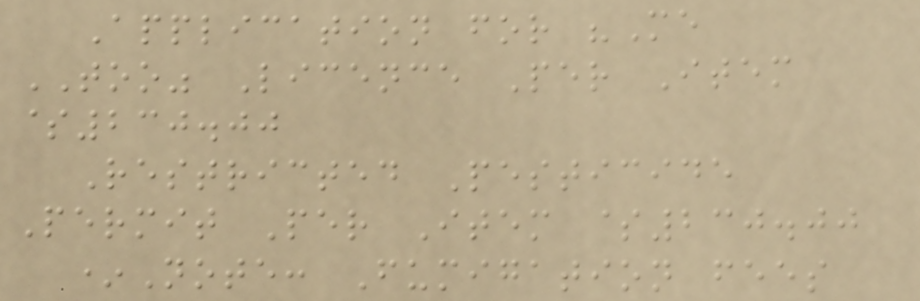Application for "Me
TOO" Licence Per Item
$230.00
Restricted Pesticide
Permit Per Item $230.00
*Note: Fumigation fees
